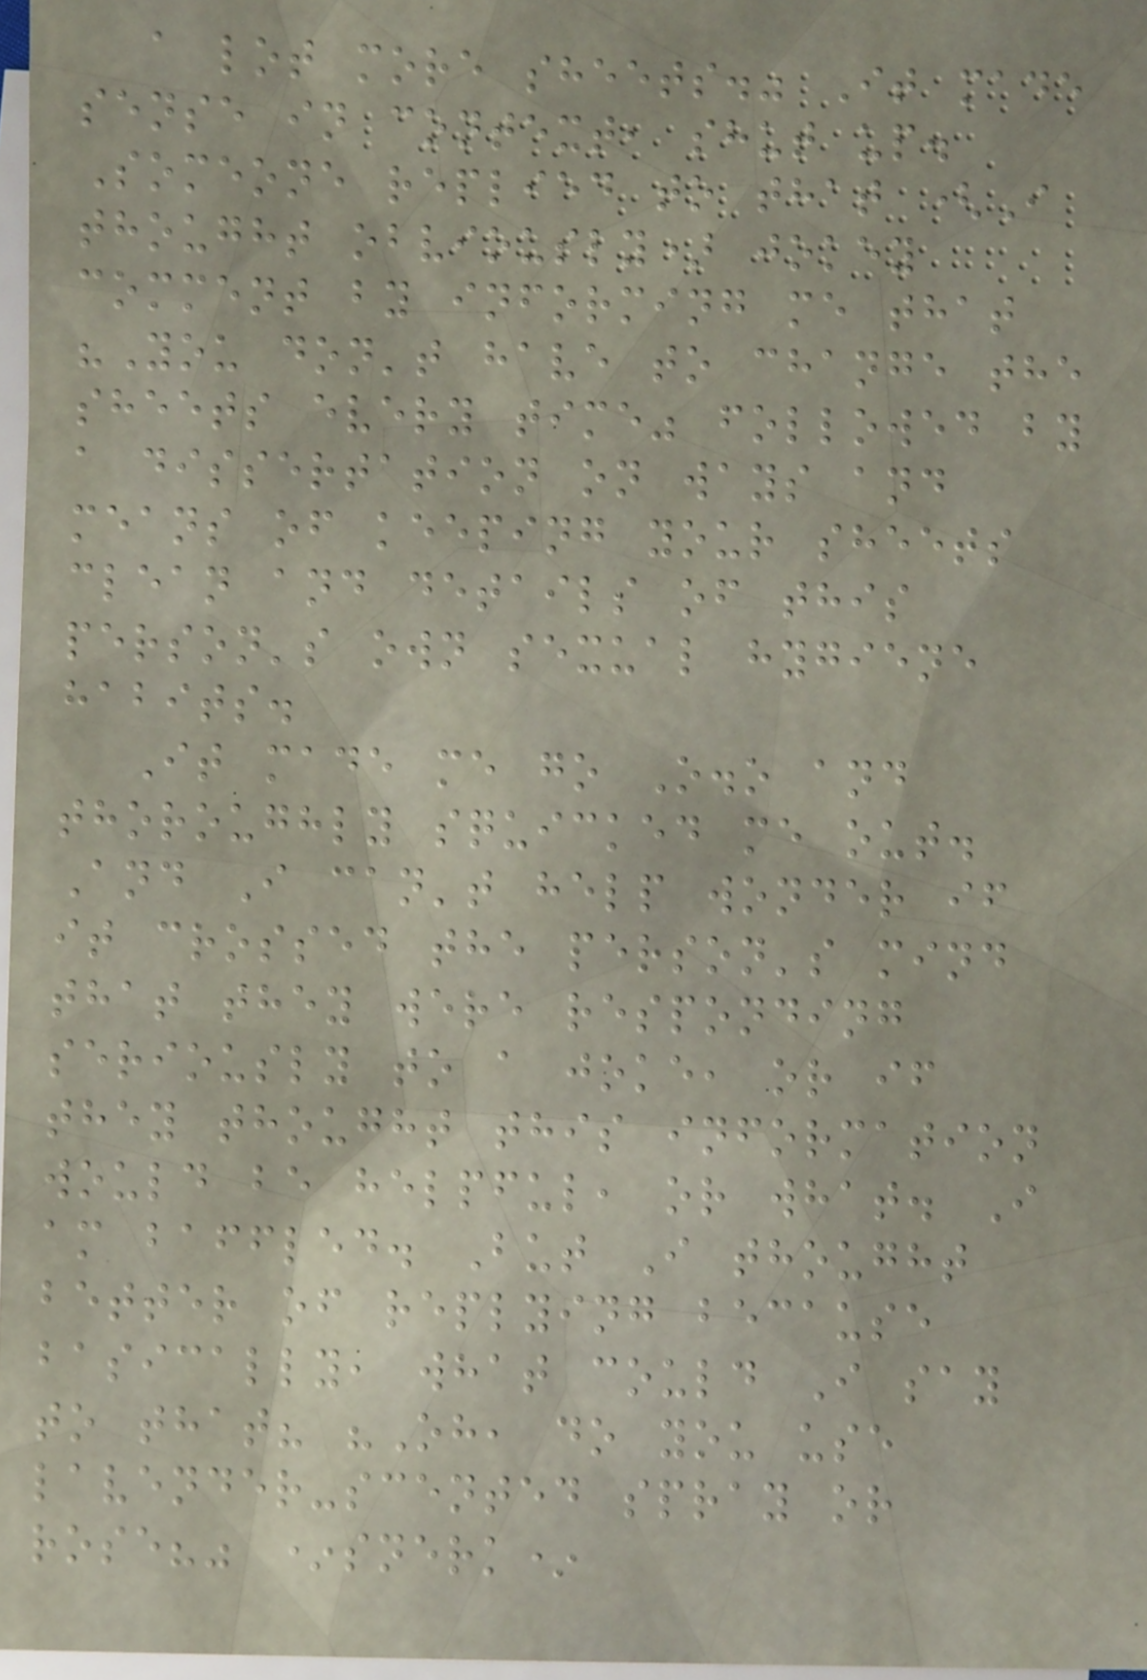a lot more sheets." It made
sense in context, shut up.
Someone replied to that (I
thought obviously) jokey
comment by informing me that
"You don't have to change the
sheets every time" followed by
a dissertation on ways and
means of keeping your sheets
clean and details of this
person's own sexual hygiene
habits.
It made me go O.o and
thoroughly squicked me out.
And I can't help wonder if
it crossed the person's mind
that they were responding
seriously to a joke, or if
they thought this information
would be helpful, or what. I
am baffled. But I thought
better of replying because
basically, what could I say
to that? "Oh, do you use
lavender-scented spray or
rose?" *snerk*
